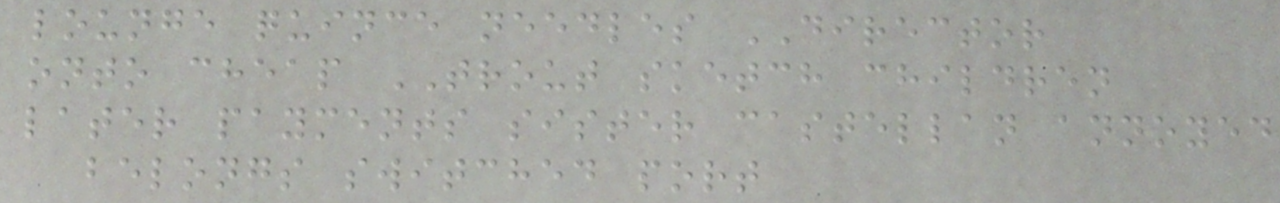lounge quince needles DIRECTOR
onto cheap TROUT sketch children
later payments sister castellan annoyed
belongs switched port
